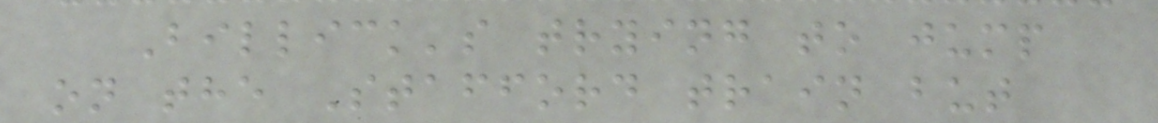Billick's trying to jump
on the Stafford train but
